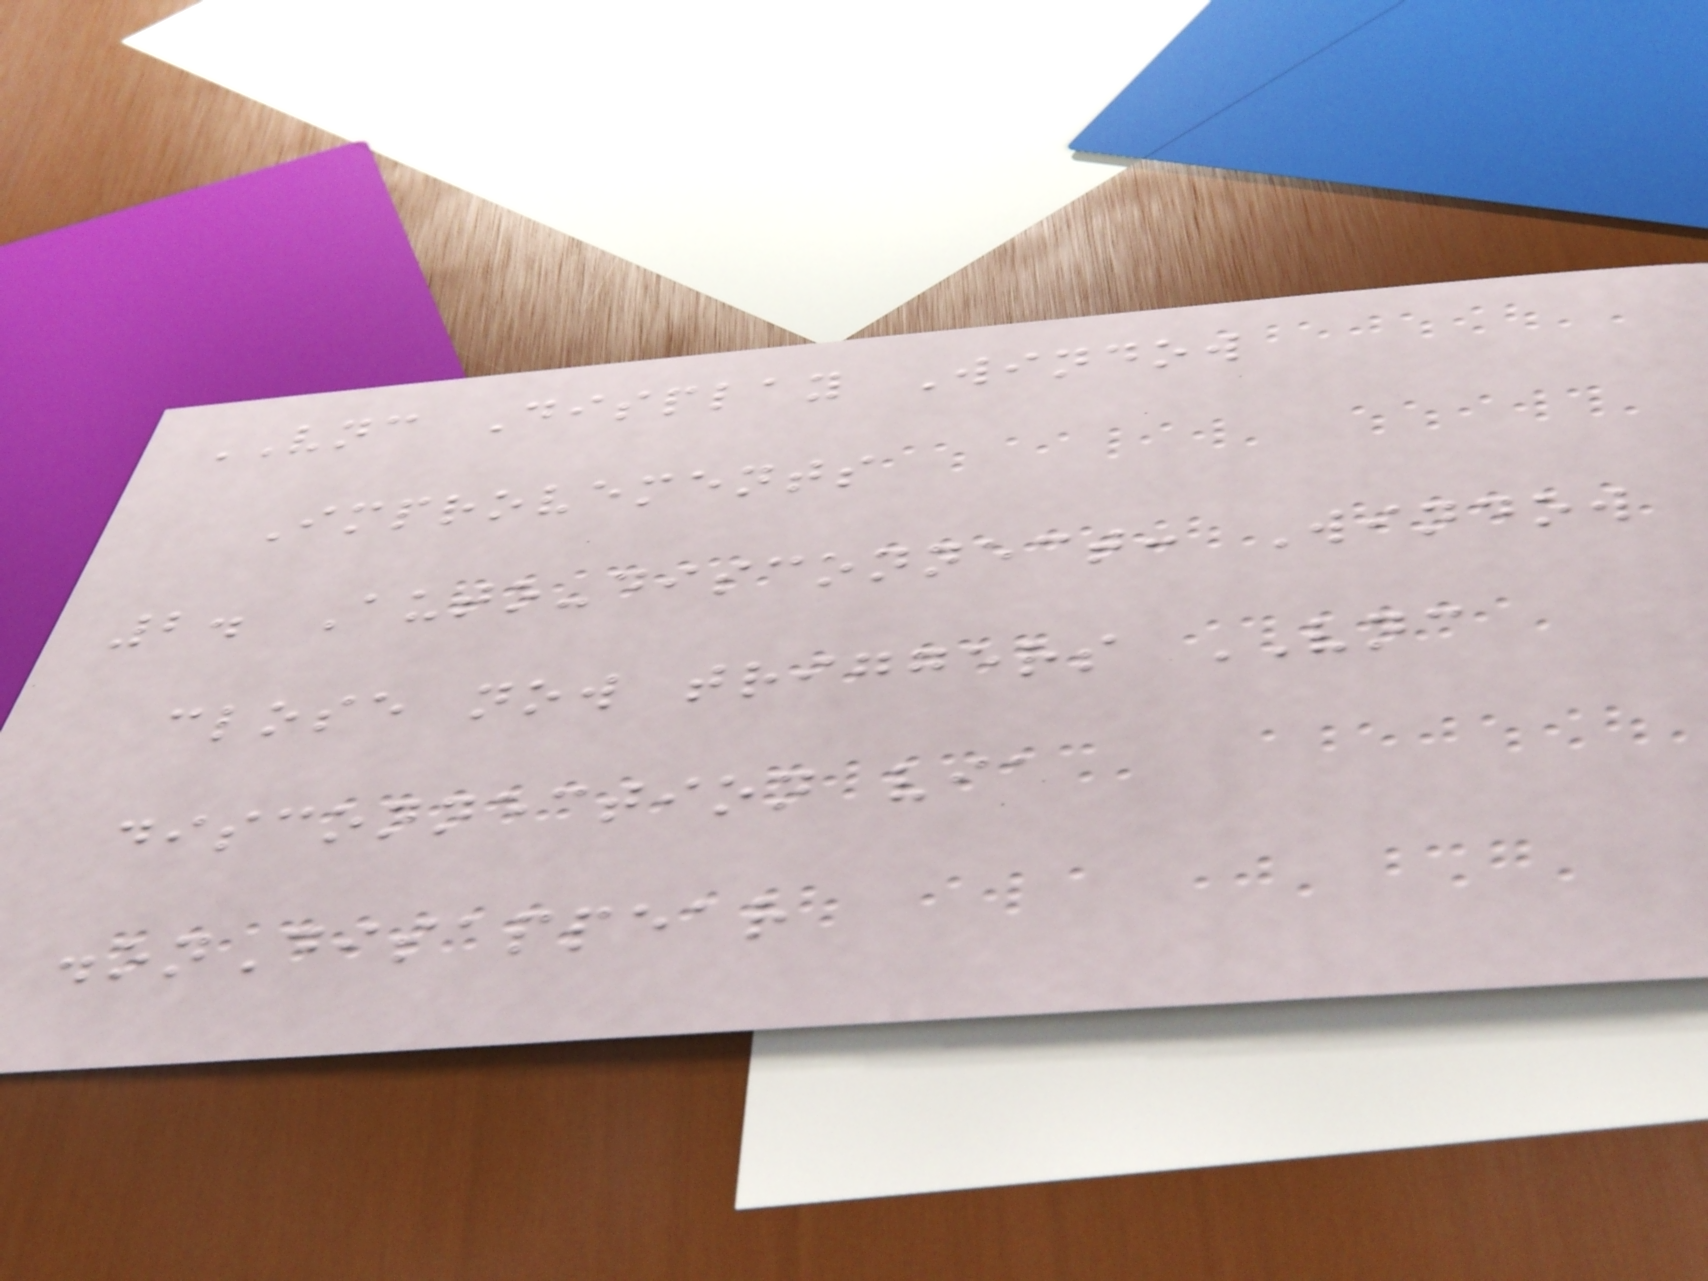VNC Display Window
Improvements
2. Auto-disconnect: Window
close now triggers VNC
disconnection via
.onDisappear
